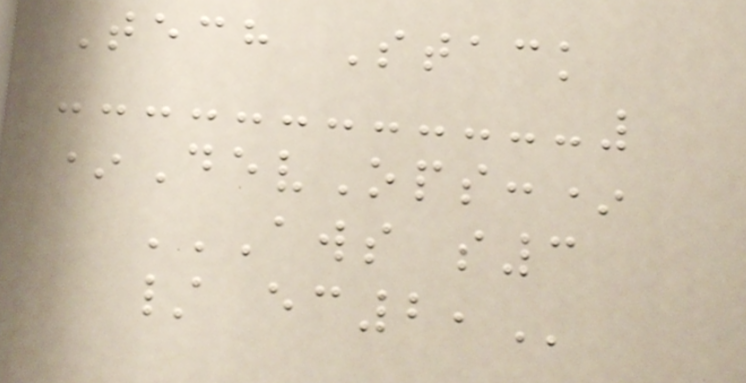Tech Stack
*DevOps:*
AWS S3
/ EC2,
